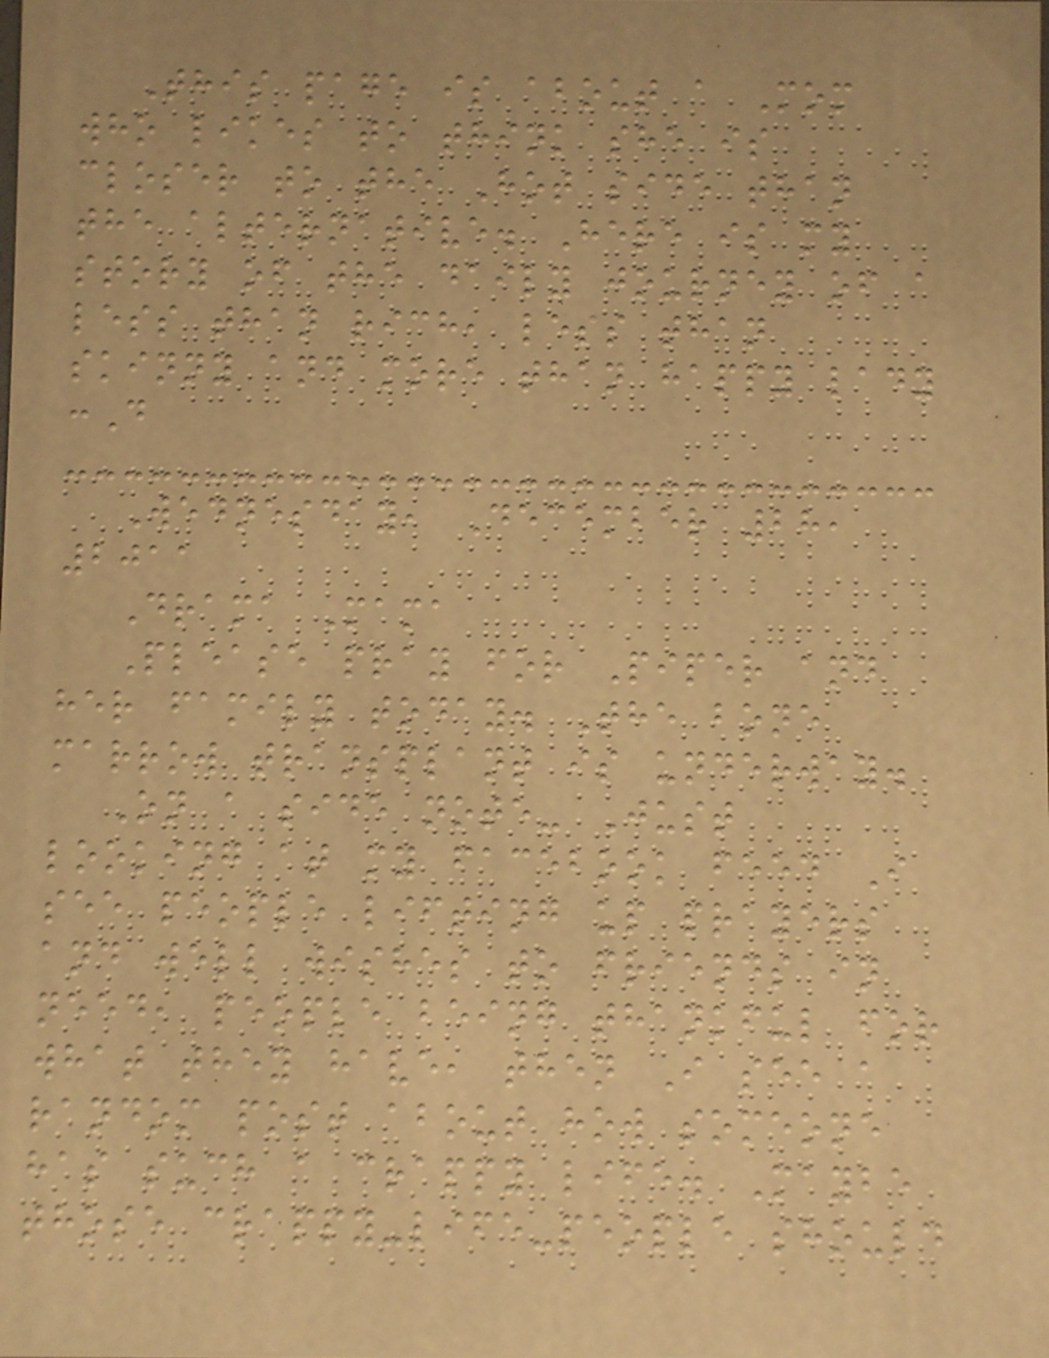This page is about a Mom
who likes to think she is
closer to the Hot side than
the alternative. Here is my
story of the daily journey of a
less than rich, less than
skinny and more than happy lady
:D
Wednesday, December 28,
2011
Drama Mama
Please pray for Piper and
her family today. The bone
marrow transplant is underway.
On a side note- Just
looking at my facebook feed I
see people lifting up prayers
and well wishes to friends in
need, people being thankful for
what they have, then I see a
random post about how someone
has such a crappy life. Maybe
those crappy-life-people should
